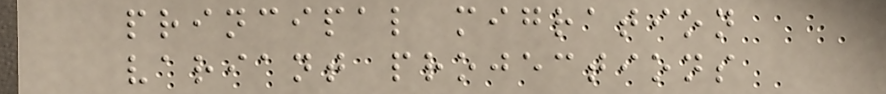principal migration
variant projections
